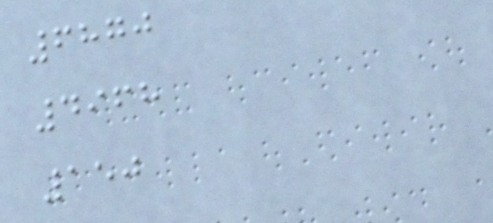6870
4968
150
